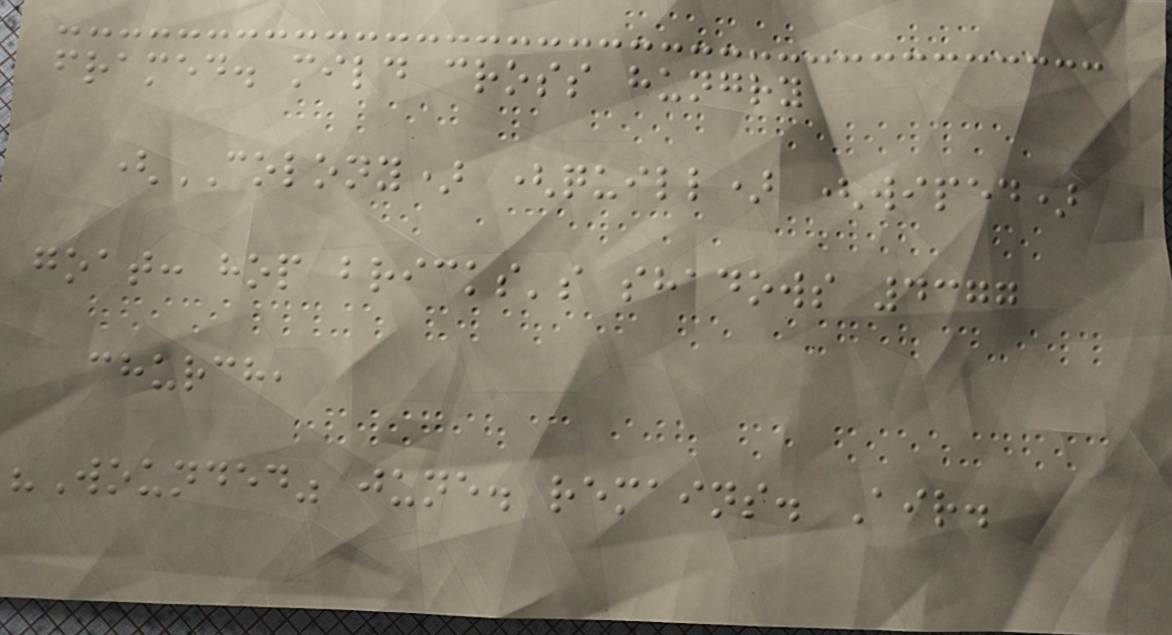framed. mild cross hungry
(COLONY) (quill) (wiped)
goat: hop bricks's shadows 4377
church,
"Wounded" june. remains. Air.
